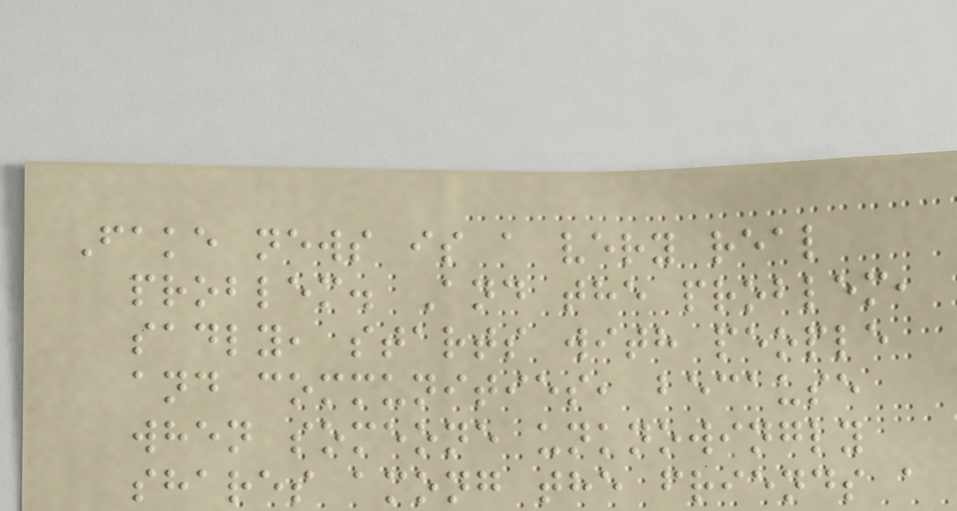Fake news is a very real
problem. And the problem,
sadly, starts with people
and communities, because
when someone unknowingly
shares among the friends a
